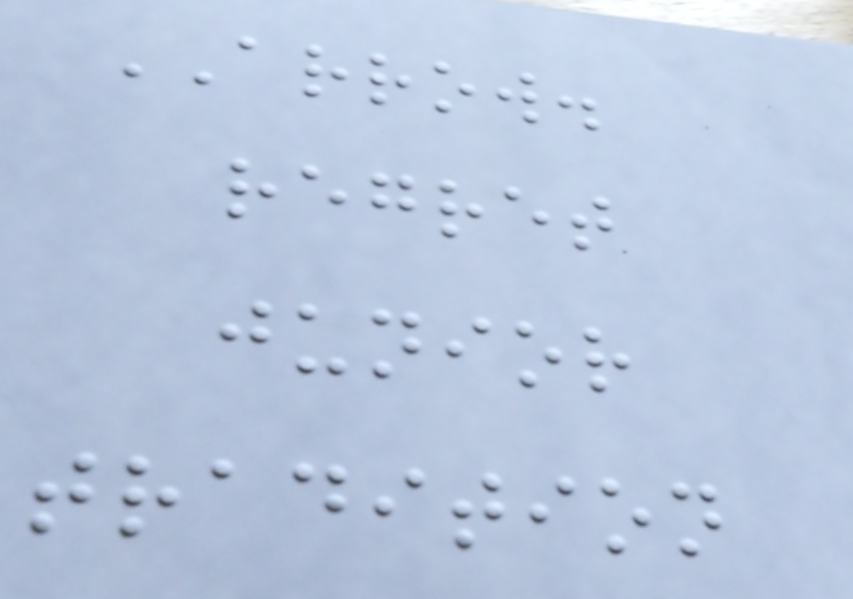ARROW.
regret
junior
tradition
